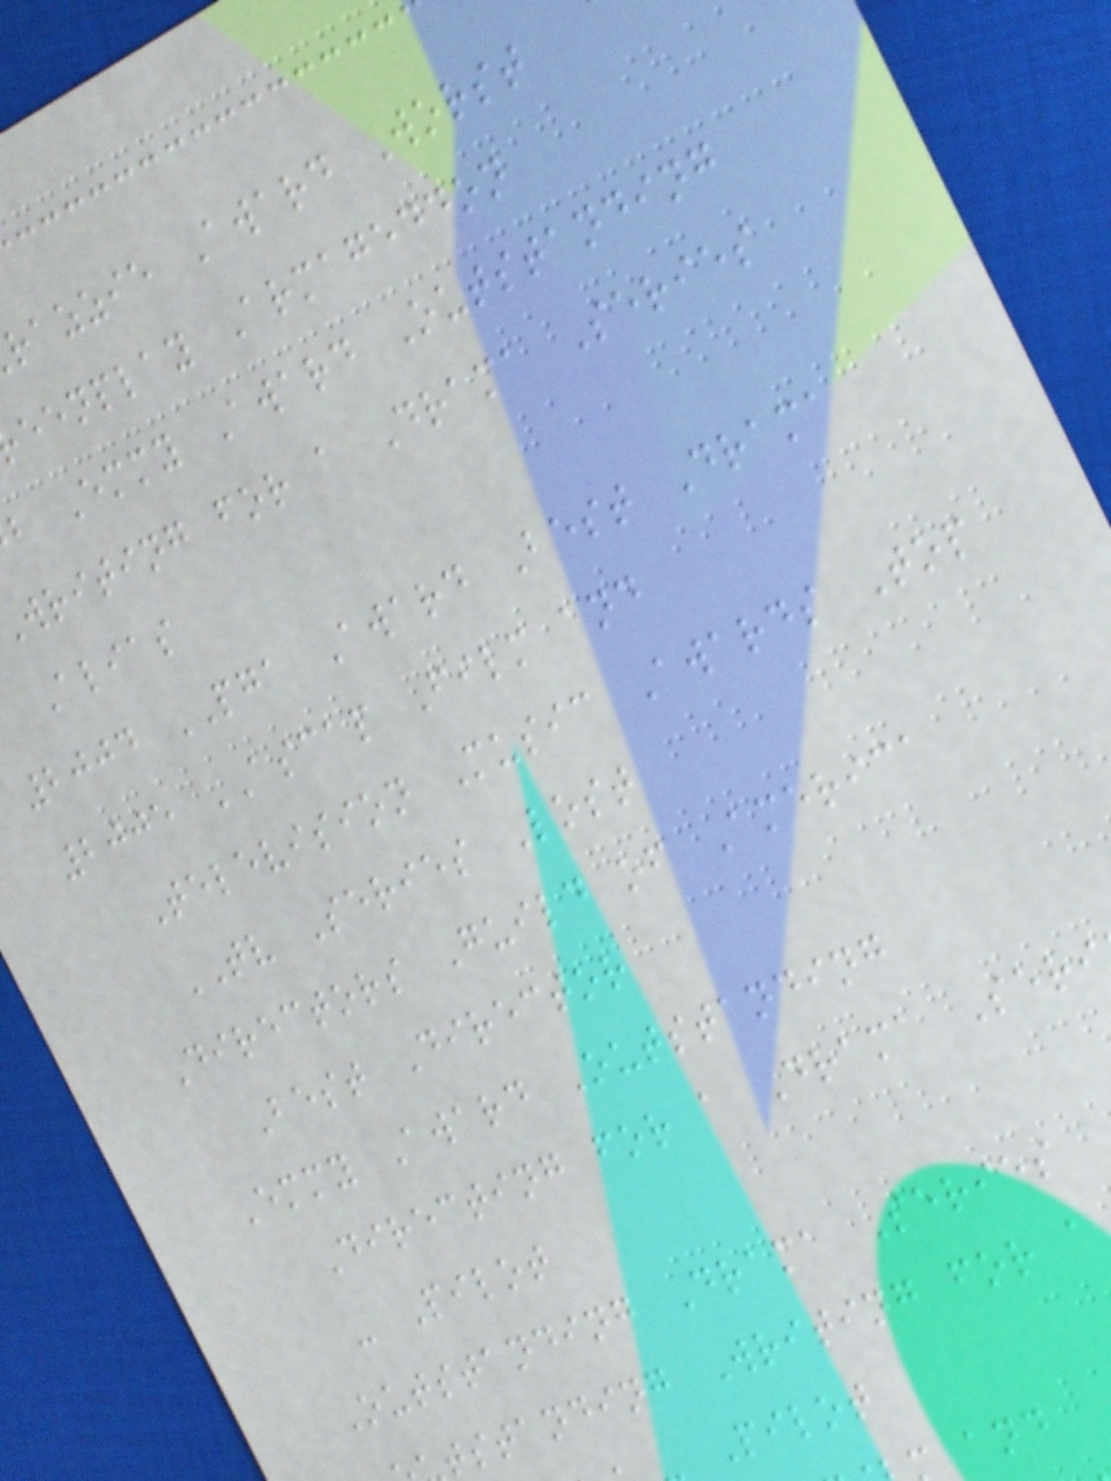razzie Award Worst
eenplay Armageddon
b Emmy Award Outstanding
writing for a Drama Series
Alias
2004 PGA Award Best Drama
2005 ASCAP Film and
Television Music Awards Top
TV Series Lost
Directors Guild of America
Best Director
Emmy Award Outstanding
Directing for a Drama Seri
- Pilot
Outstanding Drama Series
tstanding Writing for a
Pilot
